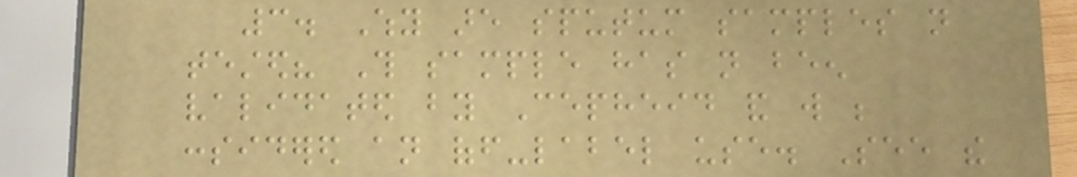3. Why are sputum samples not
tested? This sample has not been
validated by Cepheid and will be
considered an off-label use. See the
